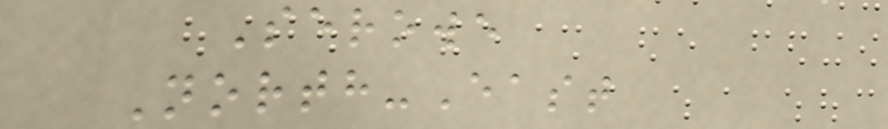Serowe
North-East
